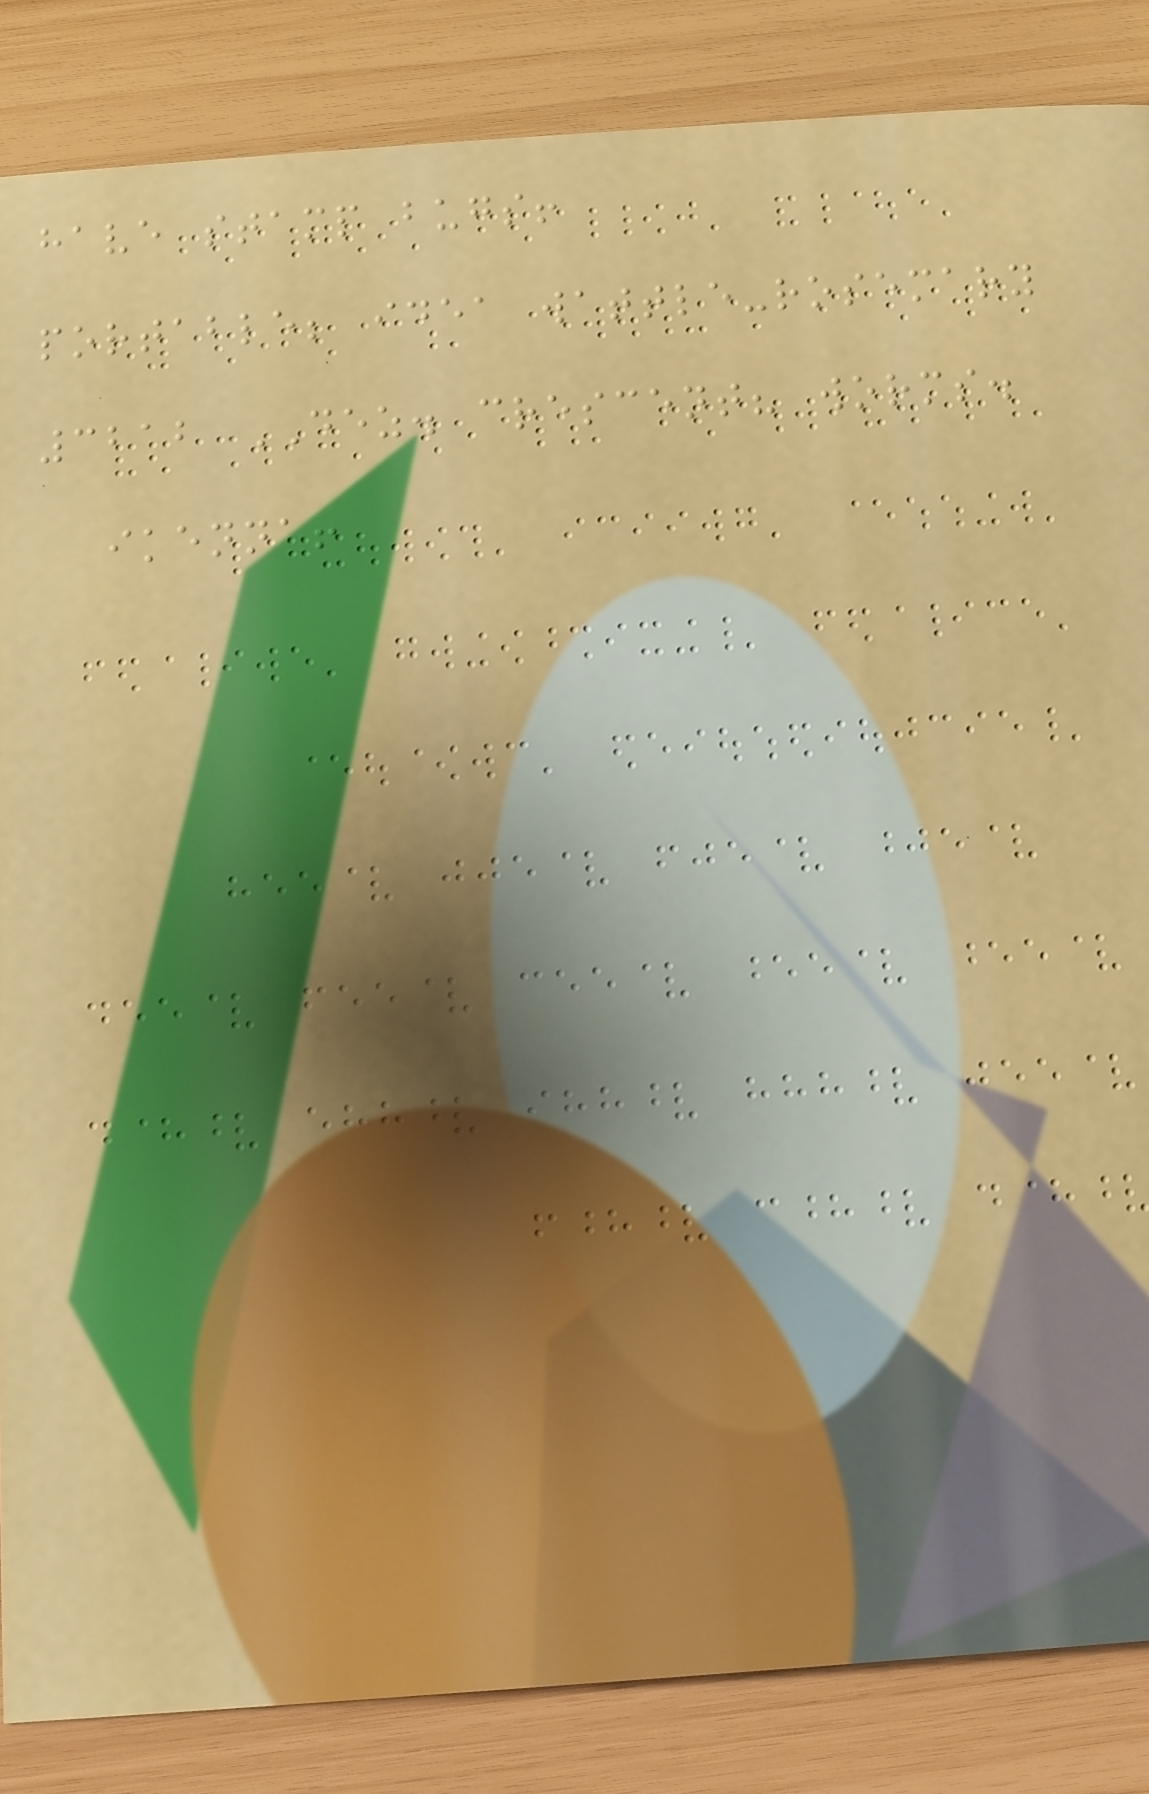have stamp bugs!
portable; idea wattle-rosemary
3212 DEZ. crescent? worms.
ikenna!
